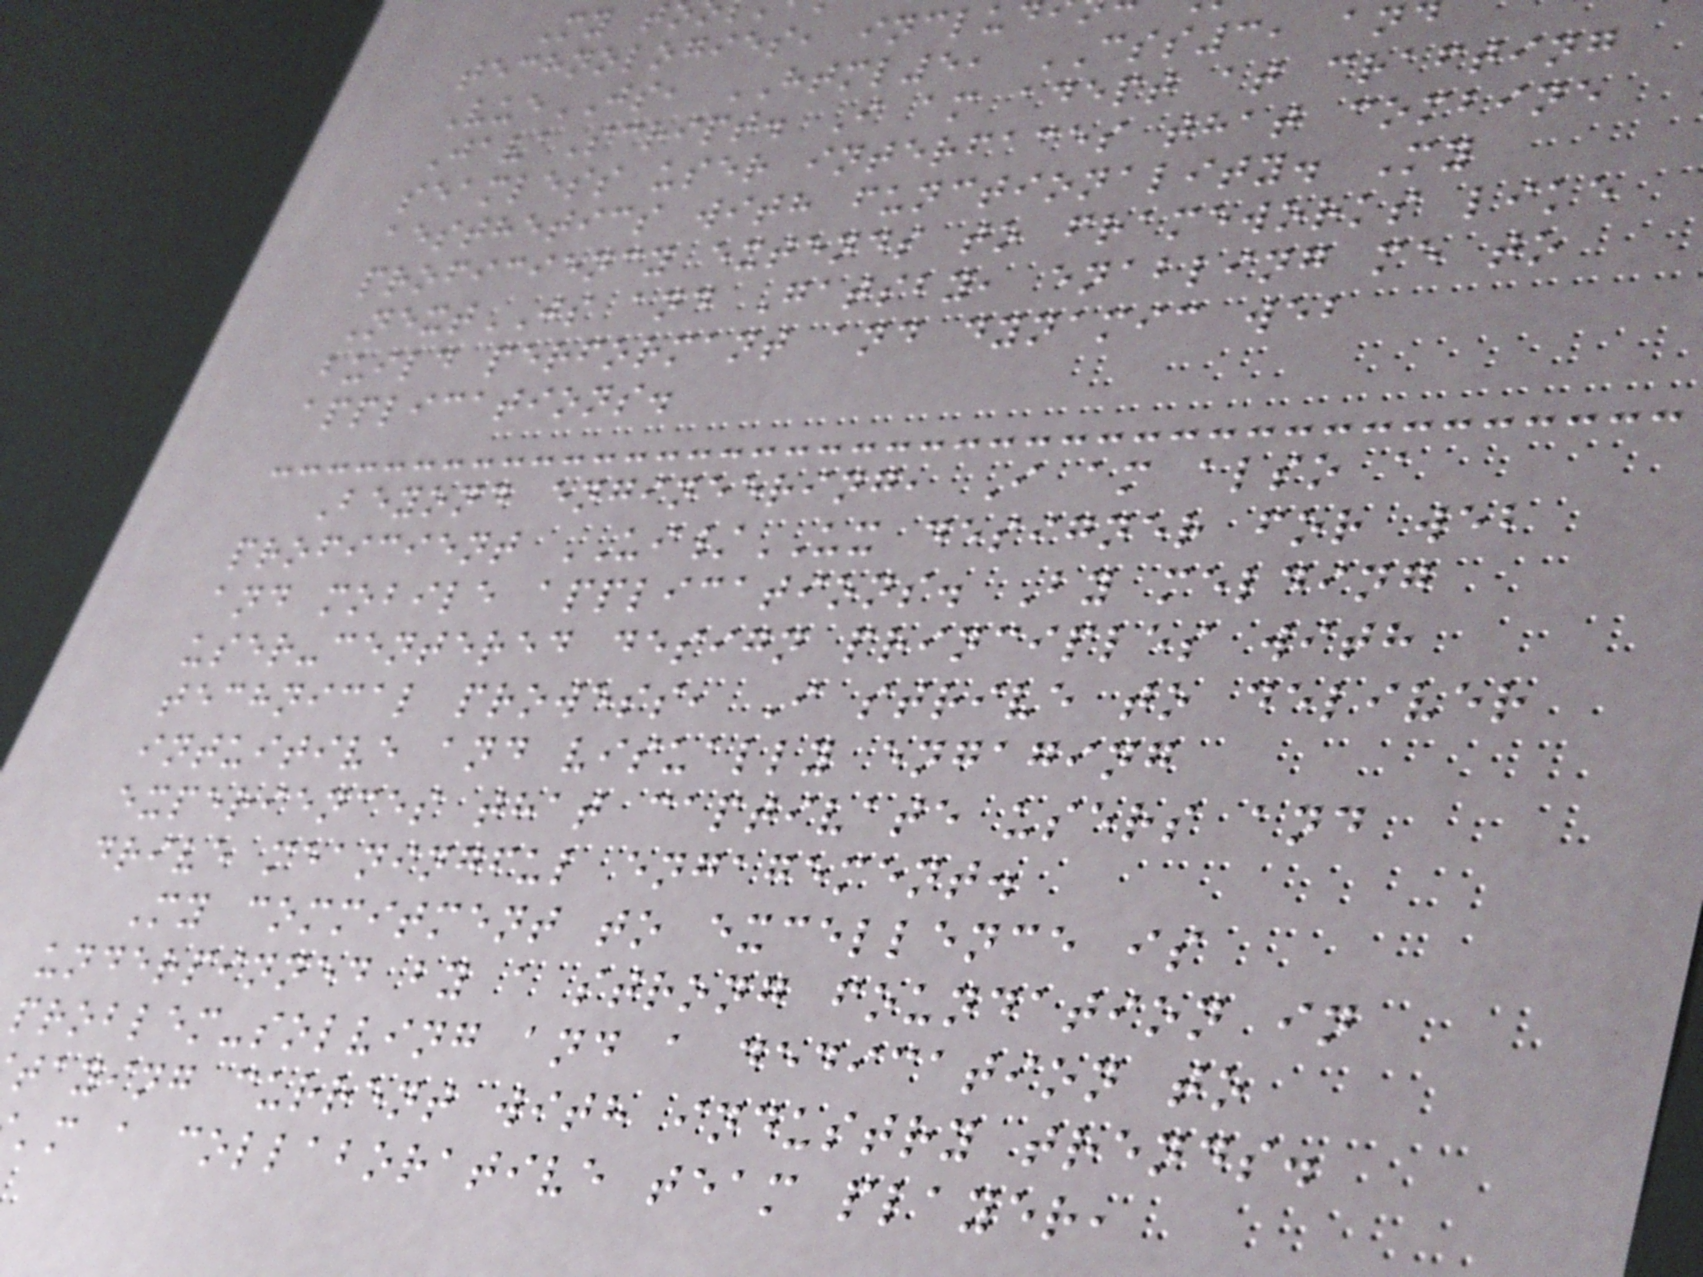technologies, inclu
VueJS, HTML5, CSS3, and
JavaScript. I am adept at crafting
seamless user interfaces that combine
aesthetics with functionality. My
proficiency extends to frameworks like
NextJS and Gatsby, enabling me to
build performant and dynamic web
applications.
Beyond engineering, I am also a
proficient UI/UX designer for web
and mobile applications. By melding
user-centered design principles with
technical prowess, I strive to deliver
intuitive and visually engaging
experiences that captivate users and
drive meaningful engagement.
My commitment to excellence is
underpinned by a strong foundation in
problem-solving and a dedication to
taying current with industry trends.
'm a collaborative team player,
